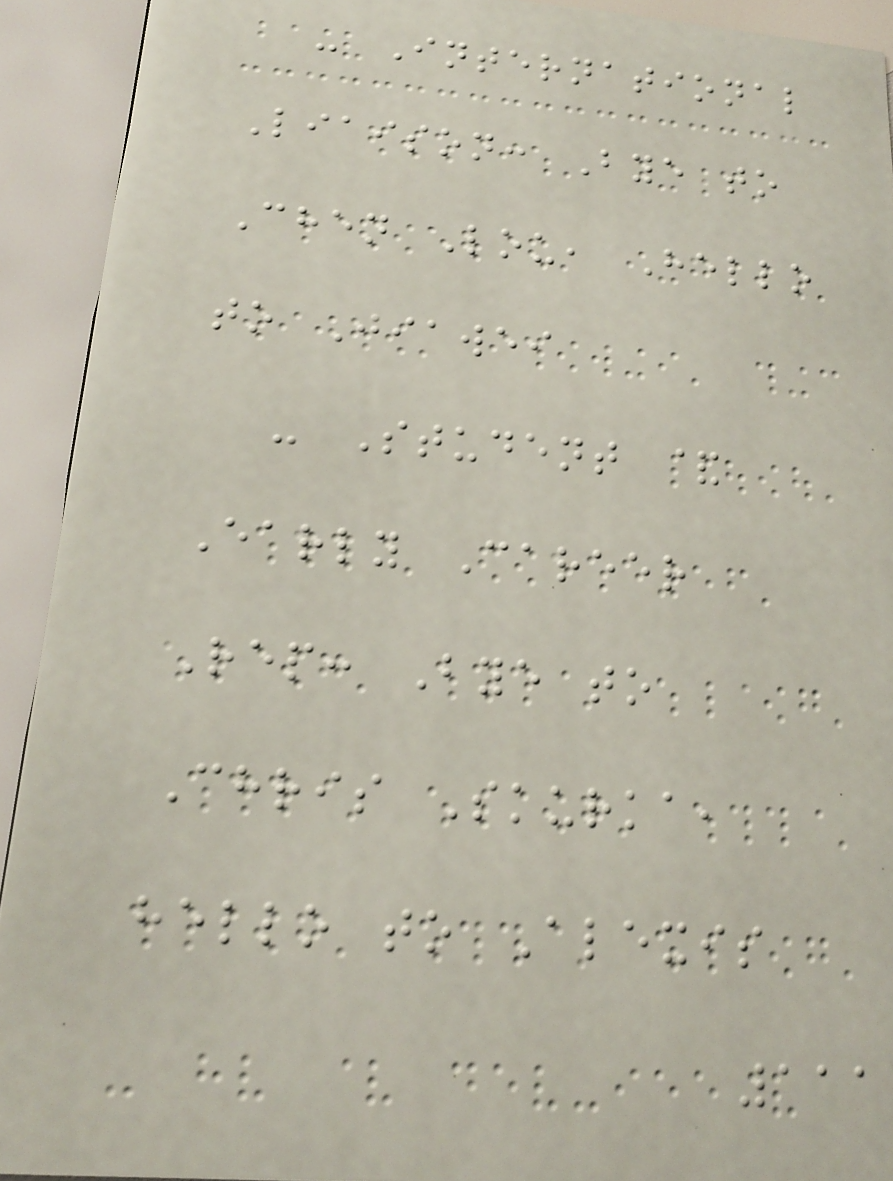- International
Liaison: Bye to
Chen Lou, Hello
to Jiawei
- Student &
Early Career
Rep: Bye to
Chris Skurka,
hello to Alexis
111
